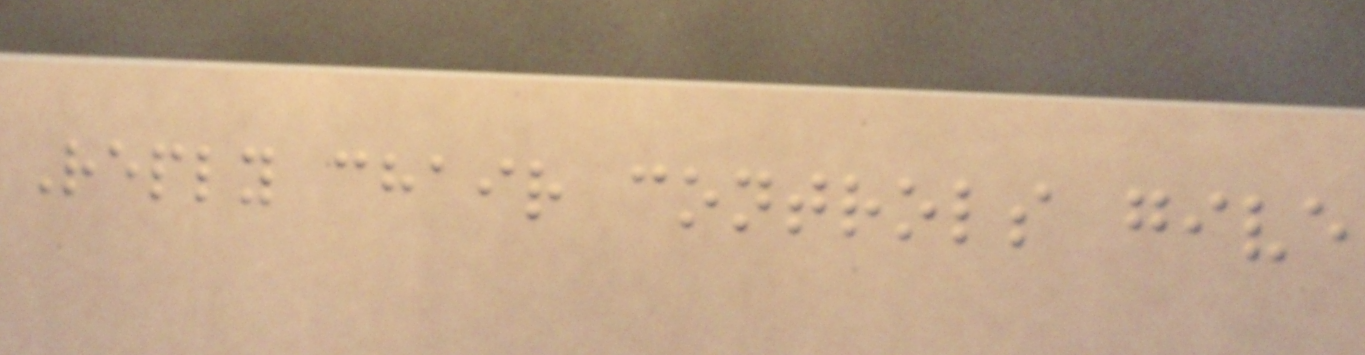Reply chair controls give
